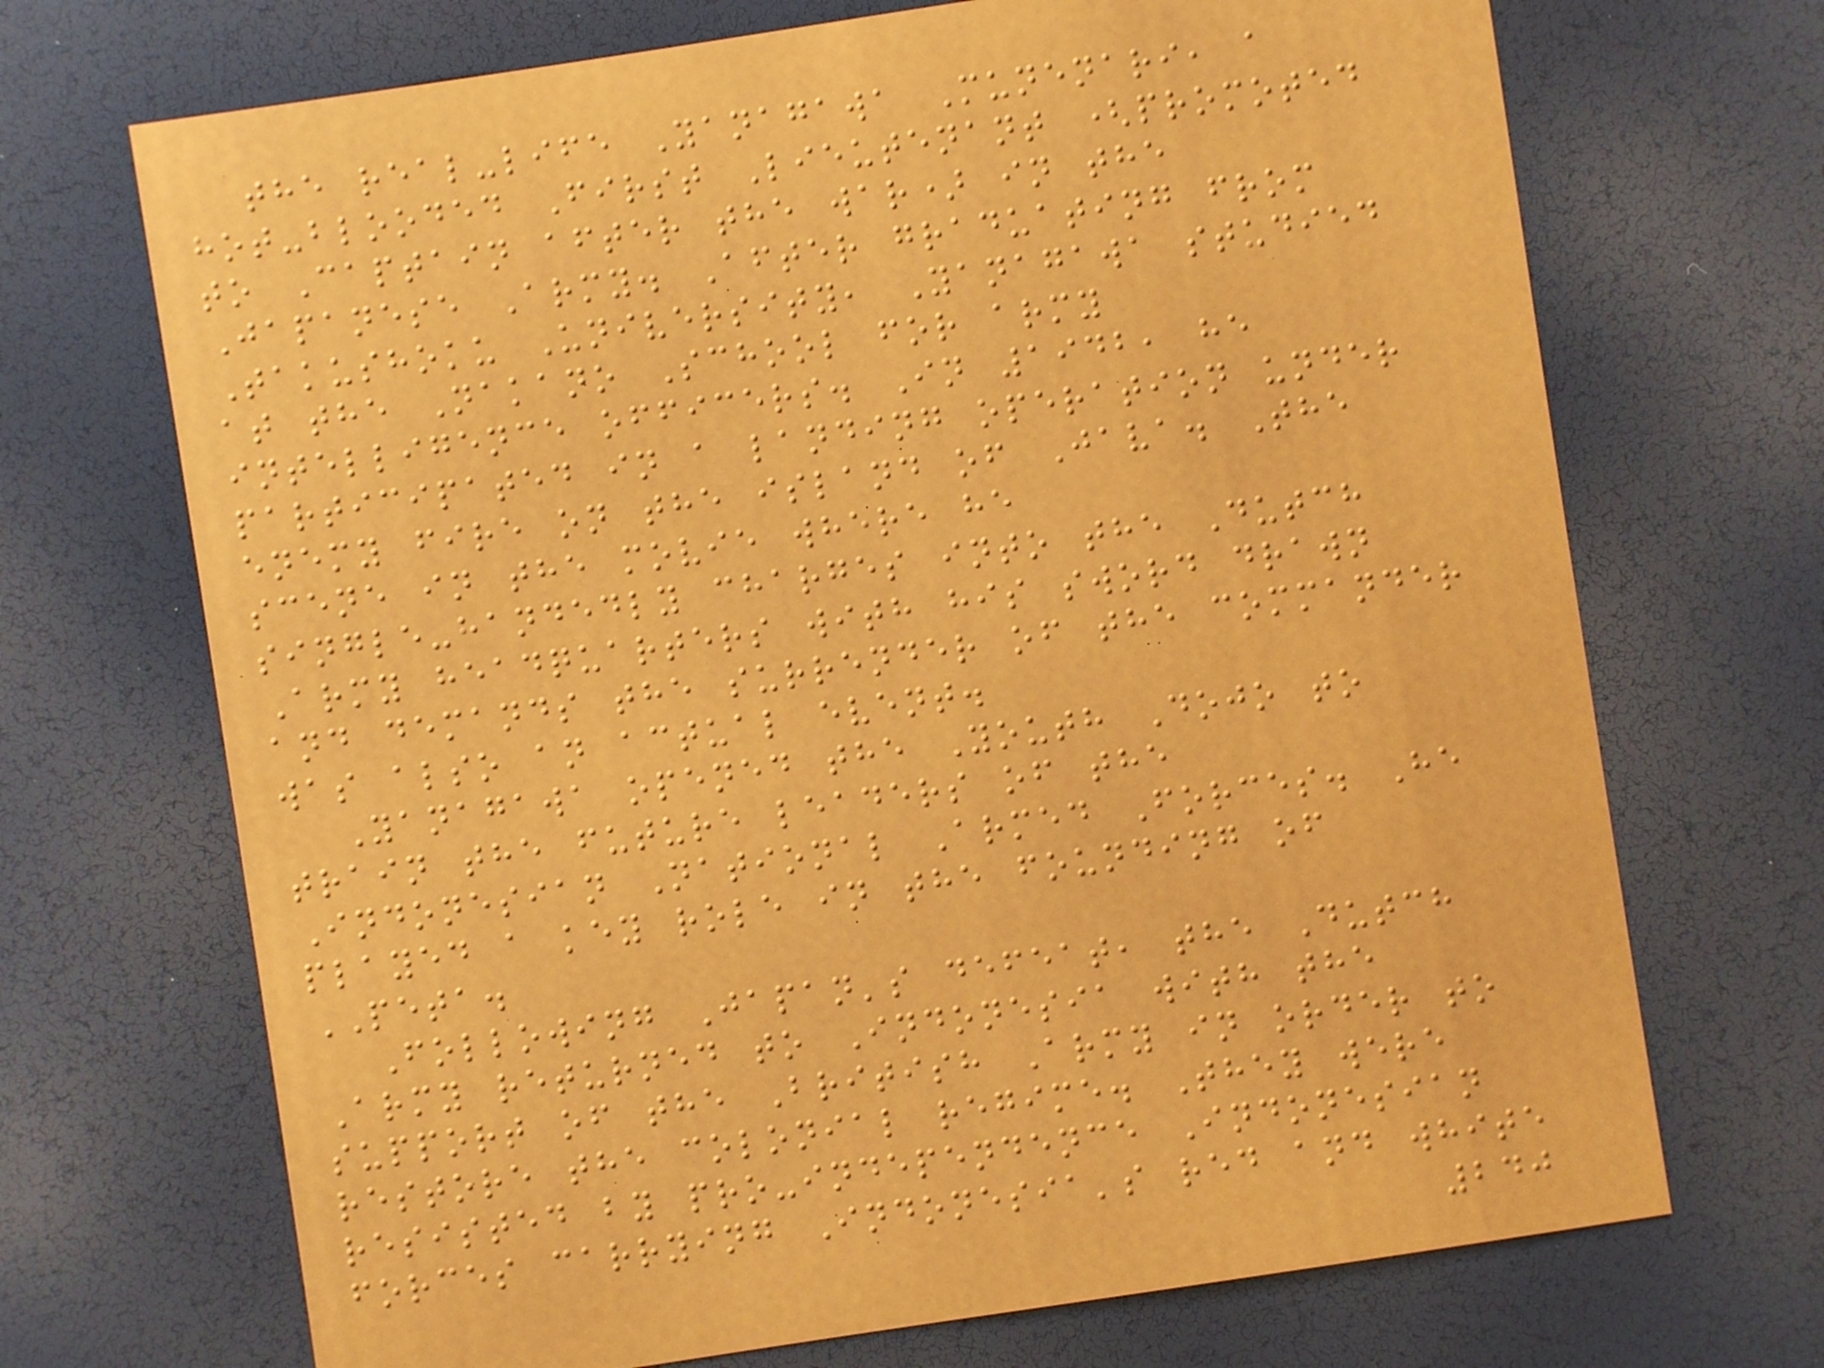the real-life Yanagawa Munenari, a
hot-blooded First Lieutenant (promoted
to Captain after the war) in the
Japanese Army. After graduating from
Takushoku University, Yanagawa studied
at the Nakano School for army
intelligence officers. In 1942, he
participated in a landing operation under
enemy fire on the island of Java. The
scene in the movie where he
single-handedly charges into the Dutch
Army headquarters with his sword drawn
and demands the surrender of the commander
was also an actual event.
Yanagawa opened the Youth Dojo to
train the future leaders of the
Indonesian National Armed Forces. He
played a key role in the founding of
PETA.
Following Japan's defeat, the Dutch
Army returned to Indonesia with the
support of the British Army in order to
restore the colonial regime. They were
resisted by pro-independence Indonesian
forces carrying Indonesia's red and white
240
